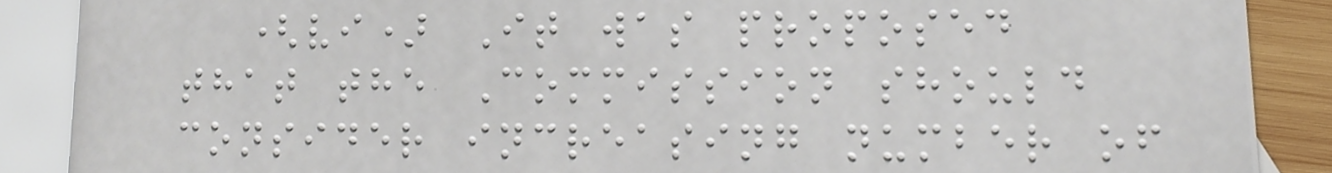(vi) It was proposed
that the Commission should
consider increasing number of
